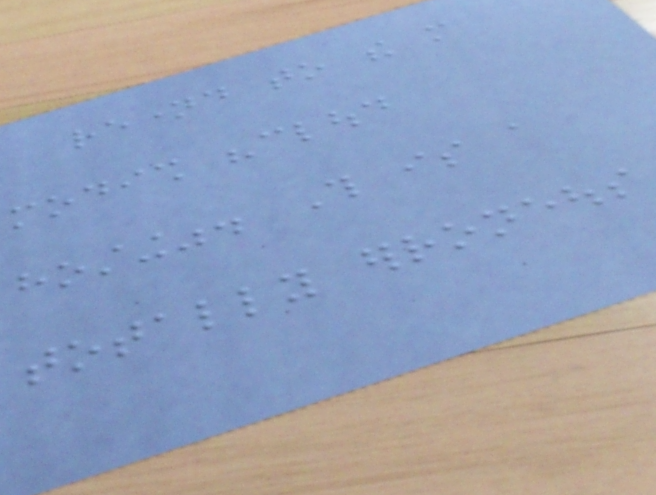renamed to the more
modish "cloud
hosting". This is a
totally erroneous
